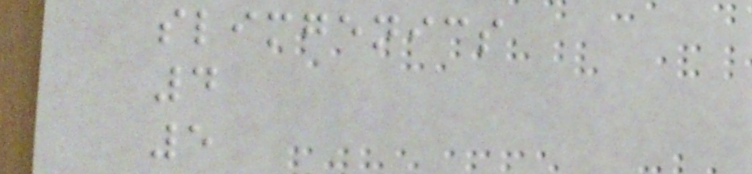slimgenics
4
5
